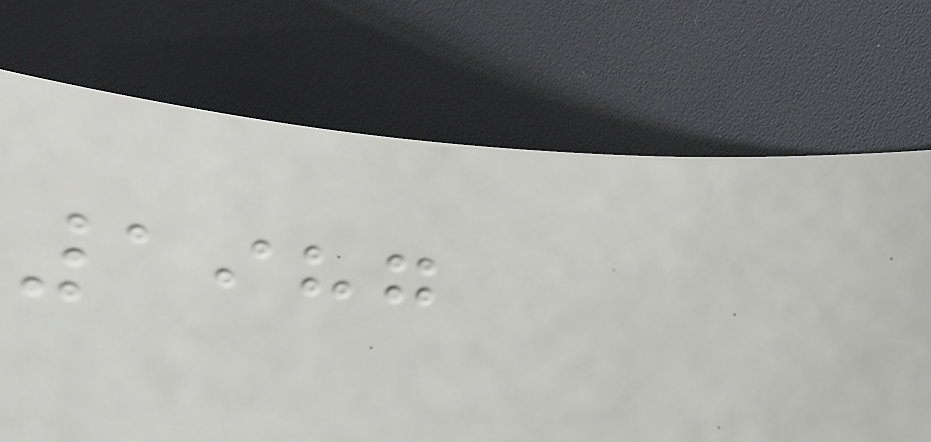1987
